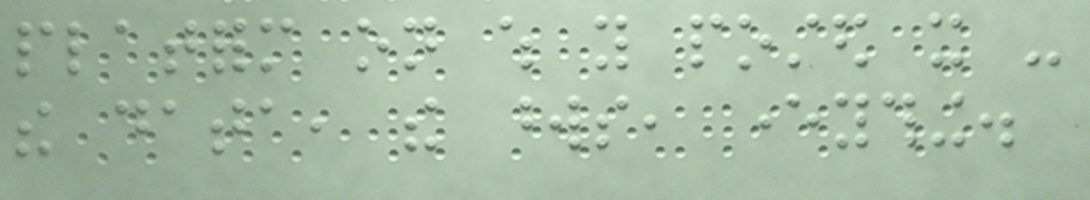platform on which you posted it -
the data, the words, everything.
